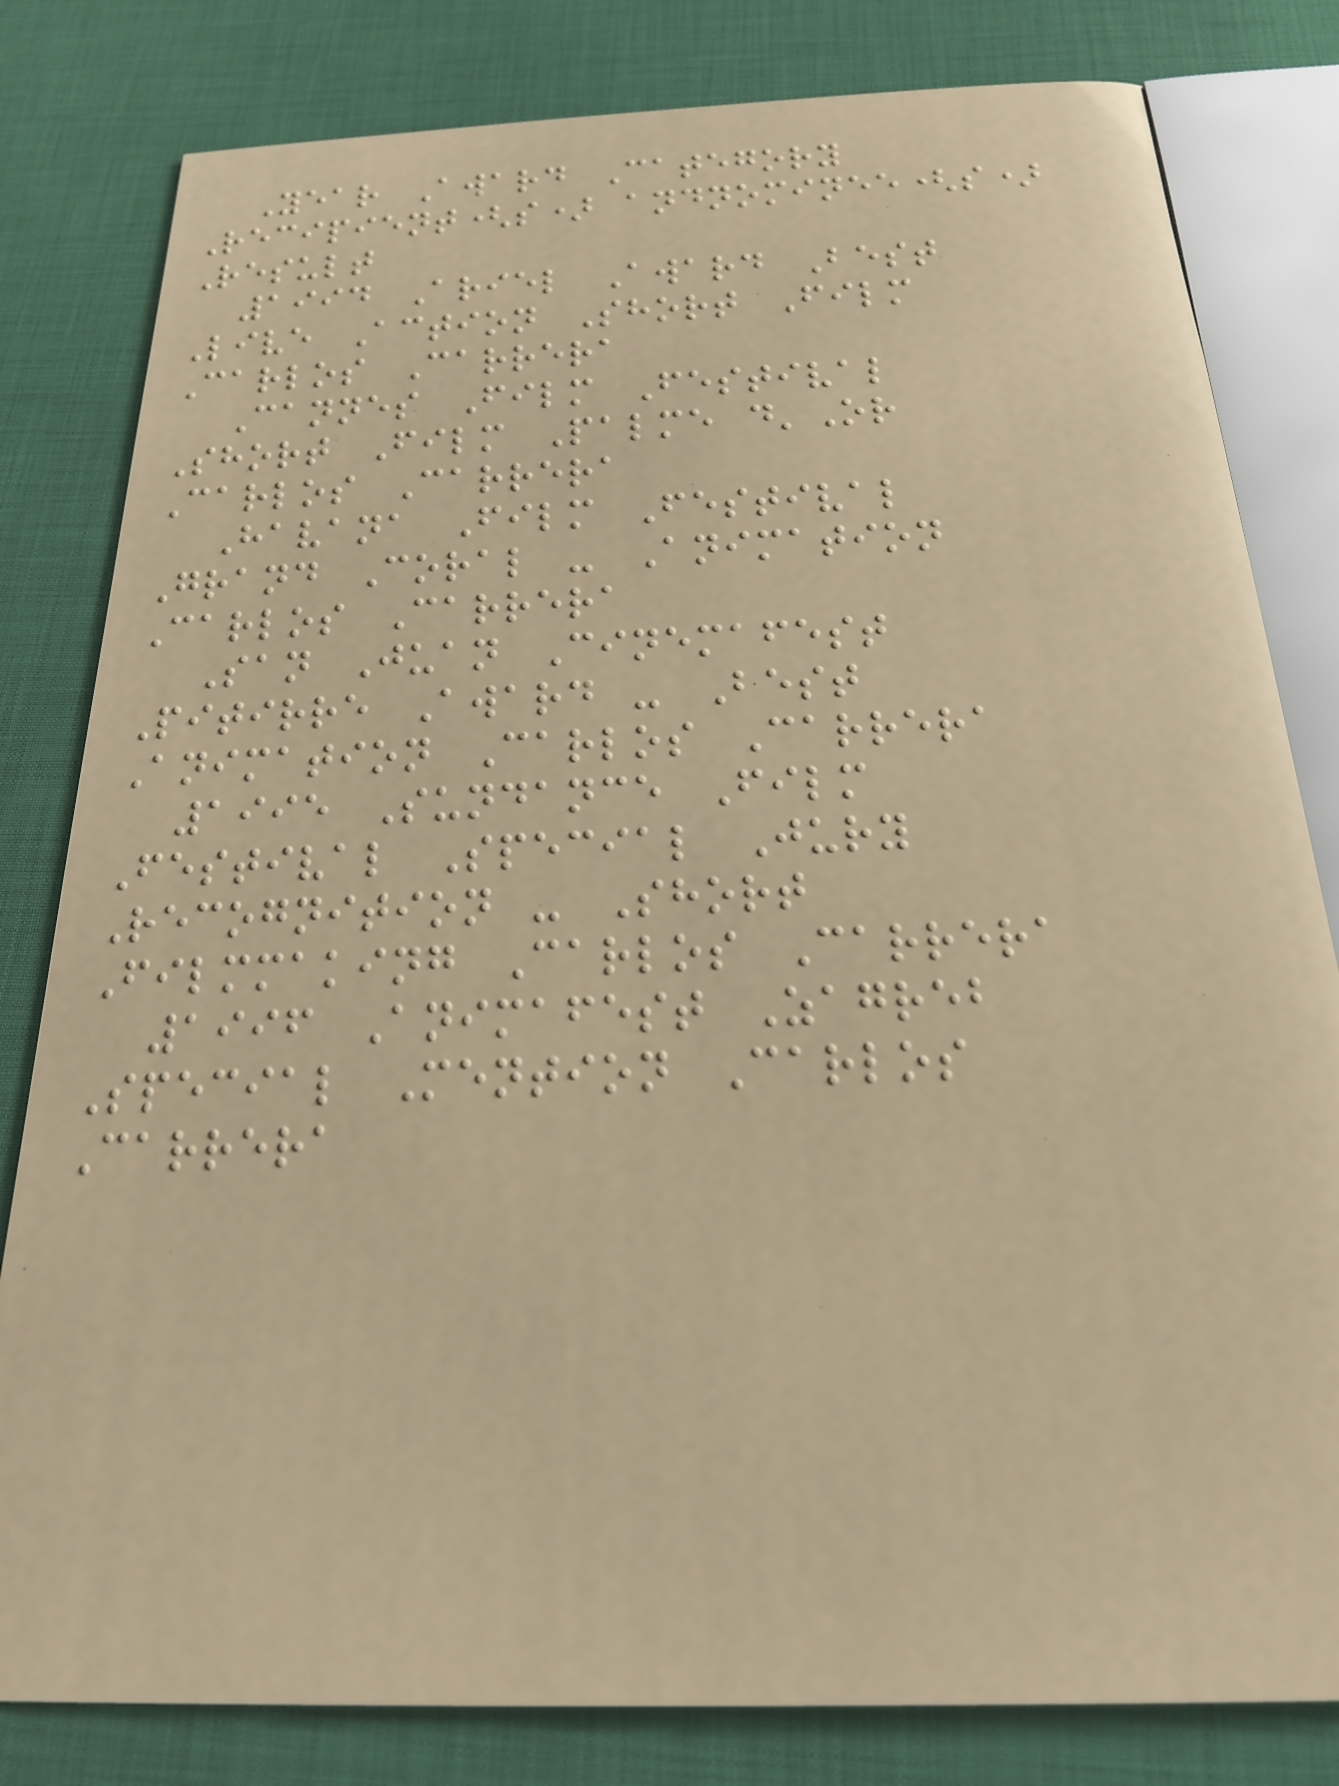Year Award Category
Recipient(s) andnominee(s)
Result
1994 Ariel Award Best
Live Action Short Film
Carlos Carrera
Cannes Film Festival
Short Film Palme d'Or
Carlos Carrera
Havana Film Festival
Grand Coral - Animation
Carlos Carrera
San Juan Cinemafest
Pitirre Award - Best
Animation Carlos Carrera
1995 Sundance Film
Festival Special Jury
Recognition - Short
Filmmaking Carlos Carrera
1996 Animafest Zagreb
Special Mention Carlos
Carrera
